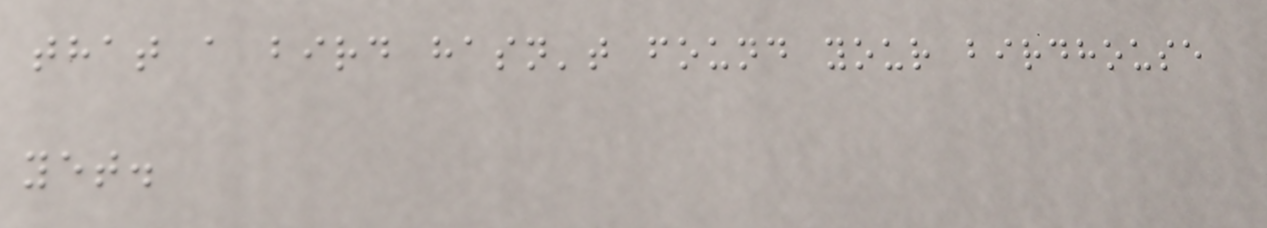that a bird hasn't found your birdhouse
yet.
